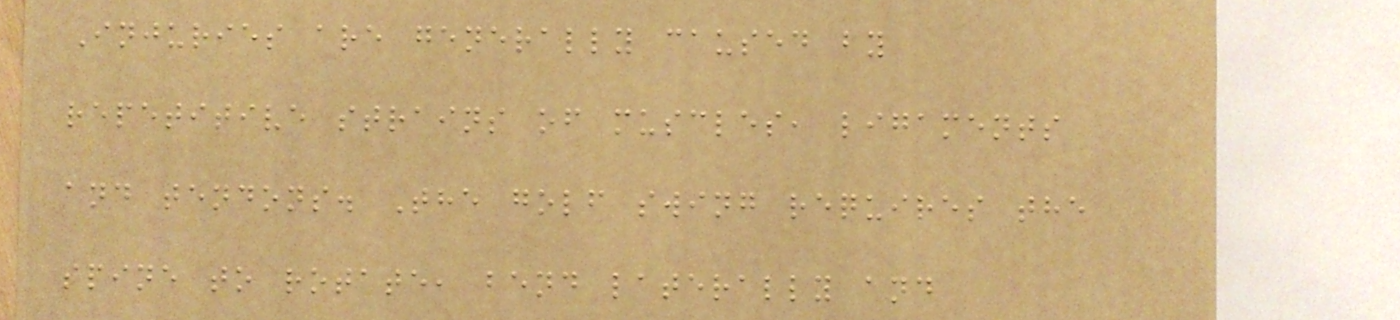Injuries are generally caused by
repetitive strains of muscles, ligaments
and tendons. The golf swing requires the
spine to rotate, bend laterally and
